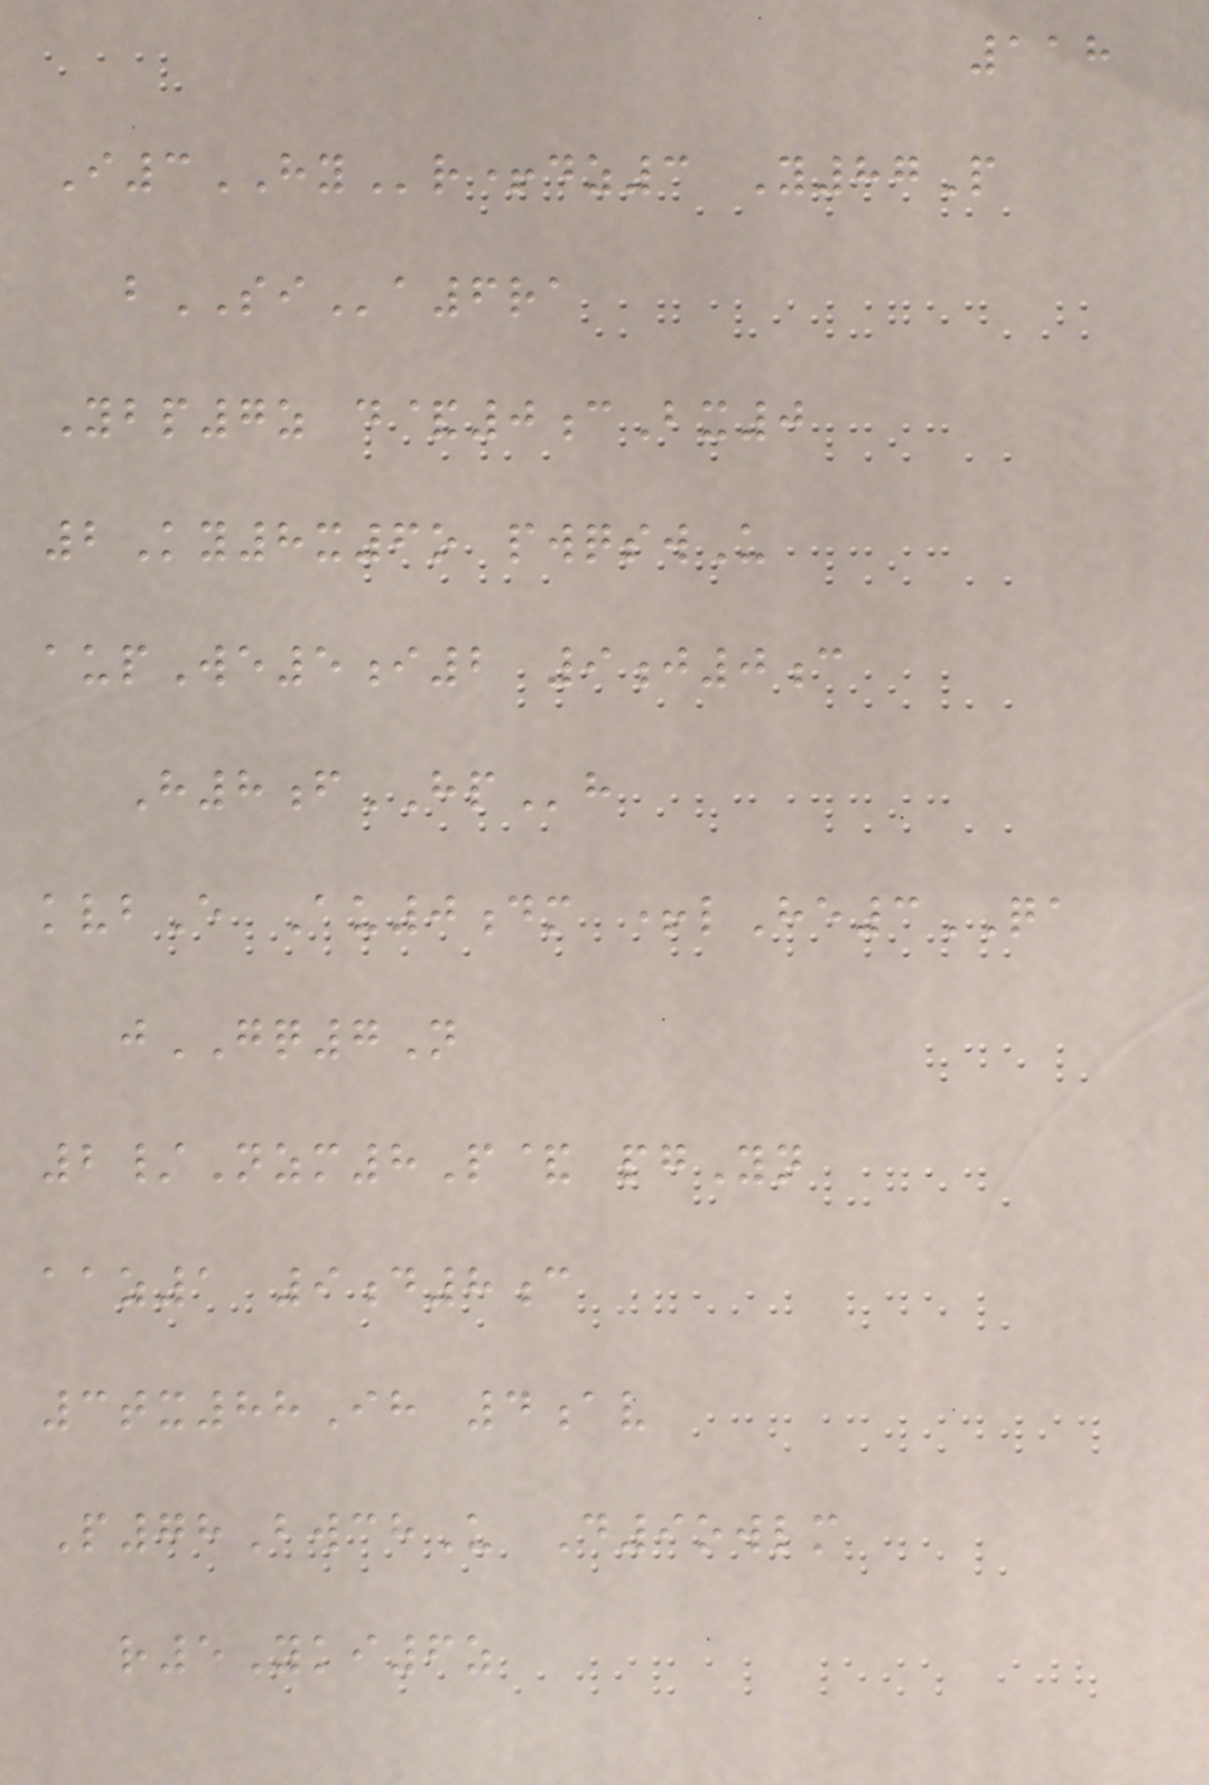118
I3HYr+dz3 Y87P
bSIa6ra
Ybp7z d&0cBx0
2Ky8x6o pwqswU
aupWe5i2 9j0c
H8fHPh
kvbE Au0dm +lHe3QA
jGQ7N
2/Nzm8P& pgYn
aaz1 9d8c
3tx88Ih 4av
P78BwchU D9owlm
r5Yki6z
